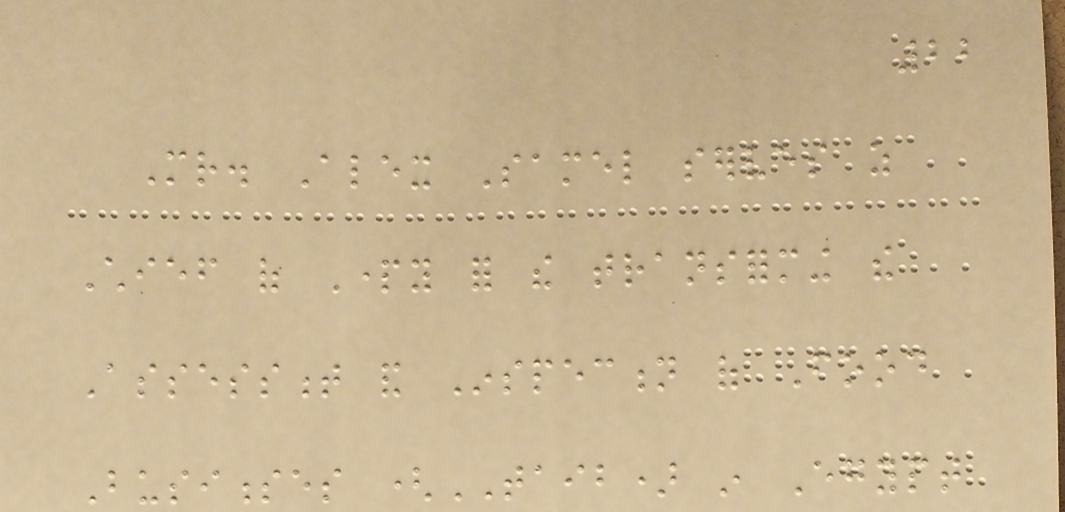22
Mr. Alex Samel serves as
Chief of Party for the transforming the
Assessment and Inspection of Food
Businesses (TAIB) in Egypt
